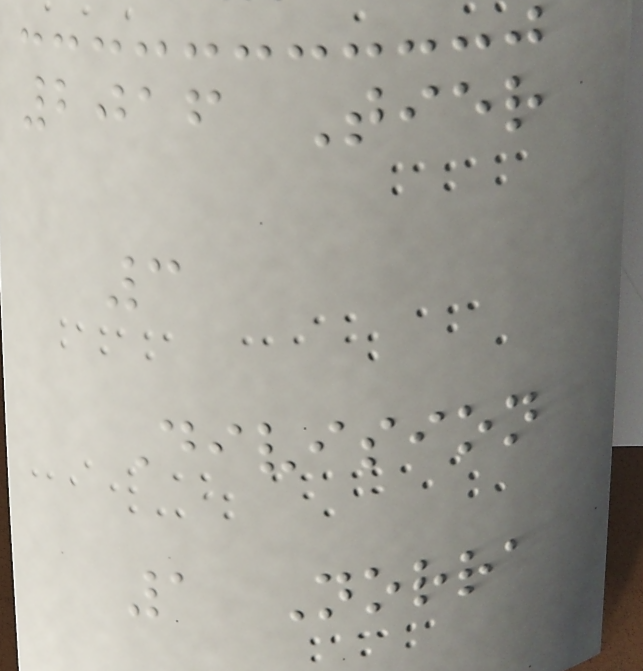2016 Tier
3
Division
1 Norra
